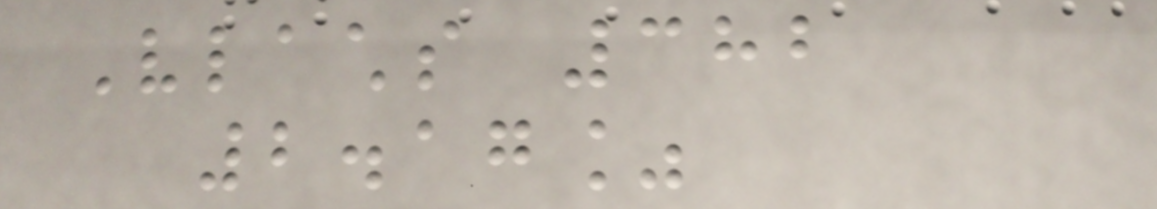Vlachs 382
2.17%
